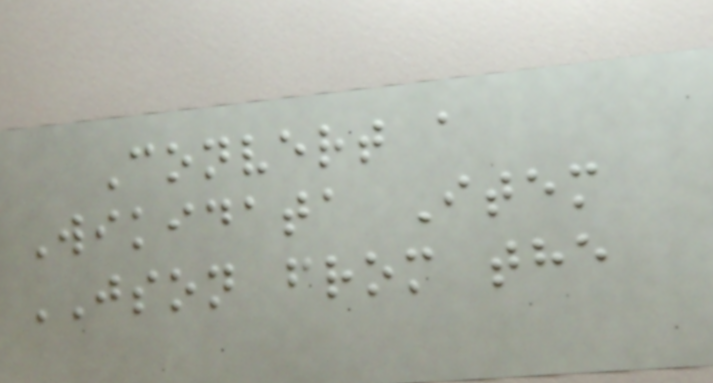Convert a
Wikidata Item
JSON from the
